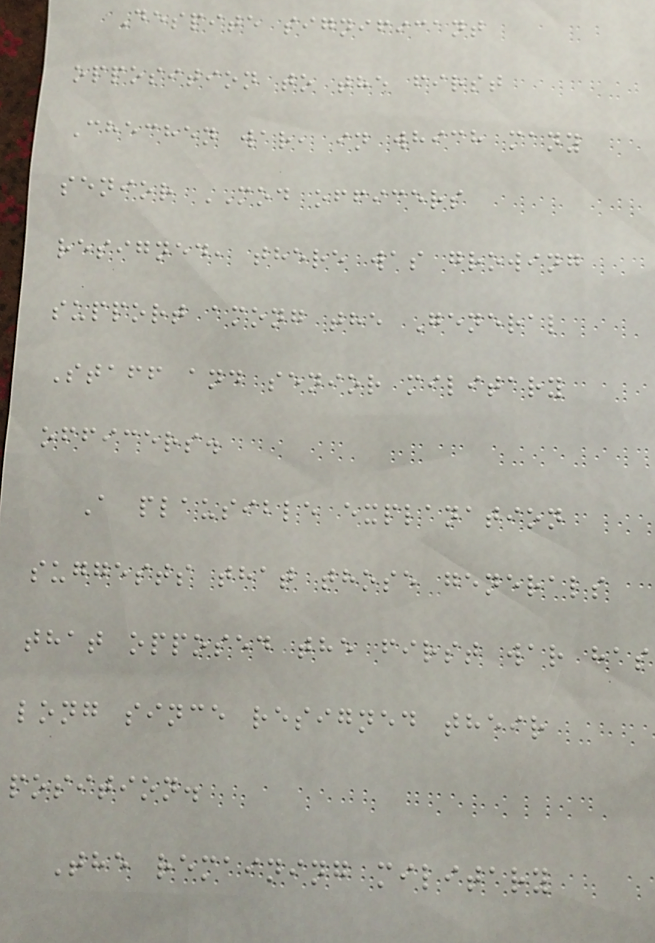Despite significant
opposition to the first
Chechen war, in which many
senior MOD officers
resigned, there was growing
support among the General
Staff and senior military
officers.
A plausible explanation
suggests that those generals
that opposed the first war has
long since resigned their
position.
The remaining military
